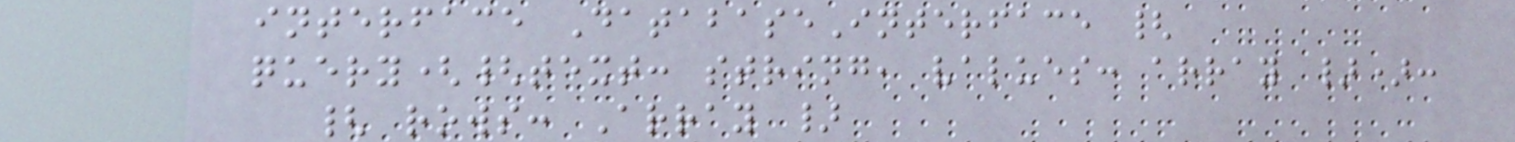interface DatabaseInterface {
query({text: string, values: array }):
{ rows: Array }
